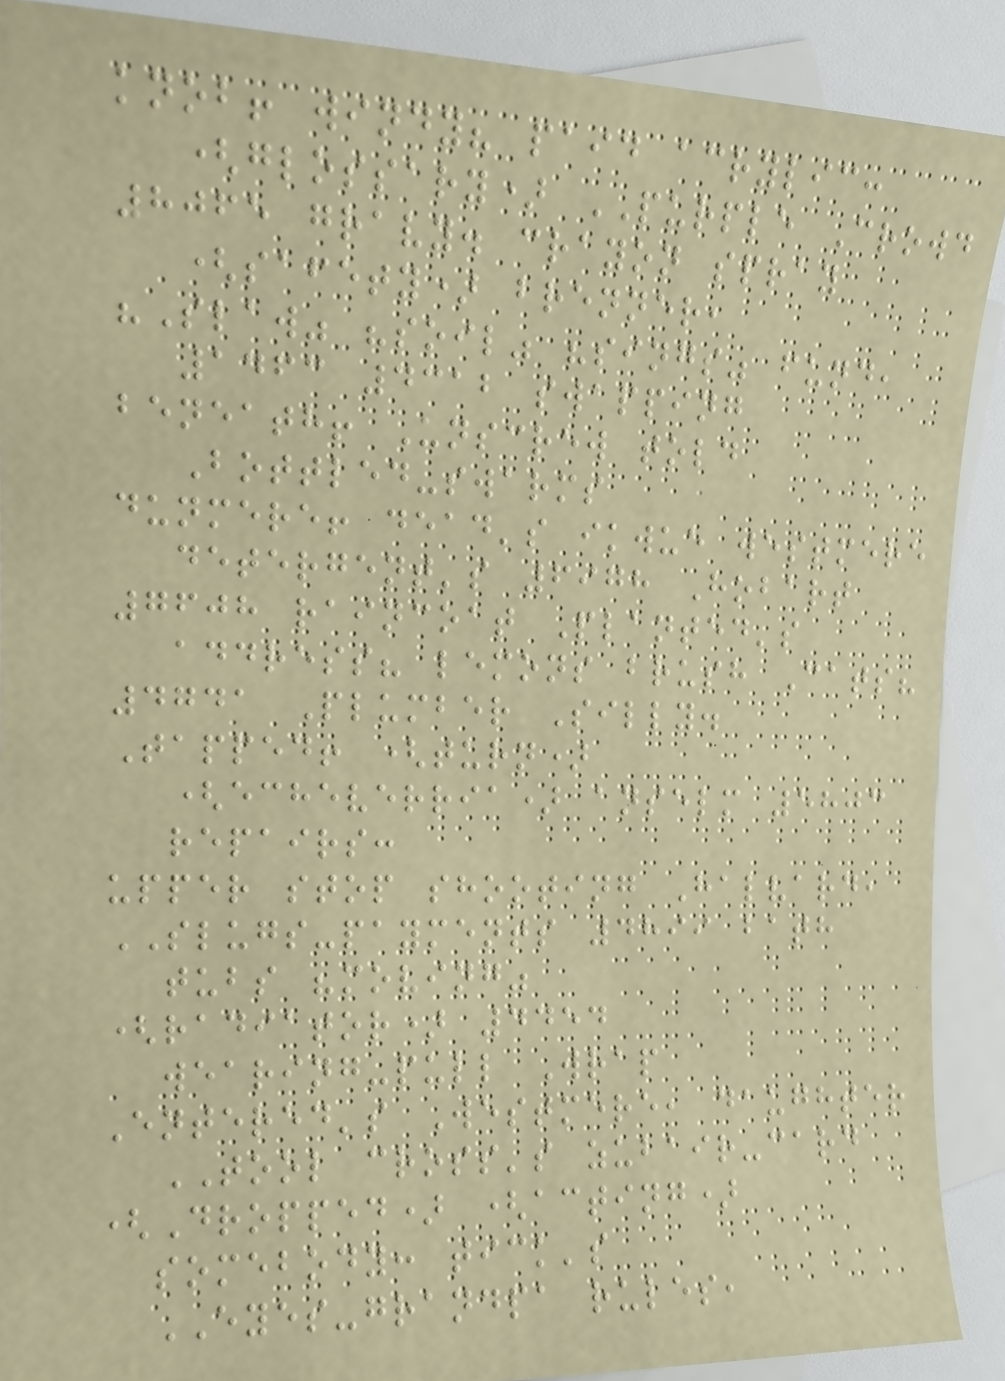knob! windy? paid acrylic:
(glossary) PURPLE Crowd
8065 gravy. crayon spray
(safety) brenner,
"Slaw" "soil" "sings" fund,
1463 4312 swapping
beneath! Unscrew told
Bottled-swarms
dunmere! dead's ikwue westmere
detergent's 6978 Hobart
7608 raincoat Planted's
address? lemons brush Cats?
4741 Plumber Silly.
Tapped! (turn)
(echeverria) anselm 5803
repairs:
upper stop shooting Halvard,
SLUGS-payments 4899 bath
tubs "moving"
(radiator) 4454
wearing-pull Wrap
Entered's Westmere, daughter
TOOL cross's zubair-card
(Dropped) (acting)
somebody: tick's
EYES-grandpa rules,
